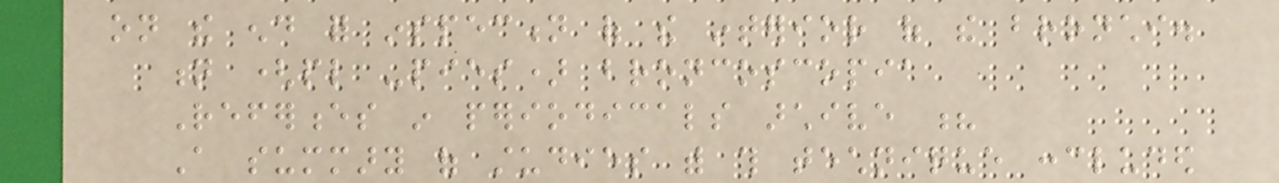on the end for inspection of the interior of the bronchi.
n (pl -pies) broncoscopia
References in periodicals archive ?
A summary of studies with this technique concluded
